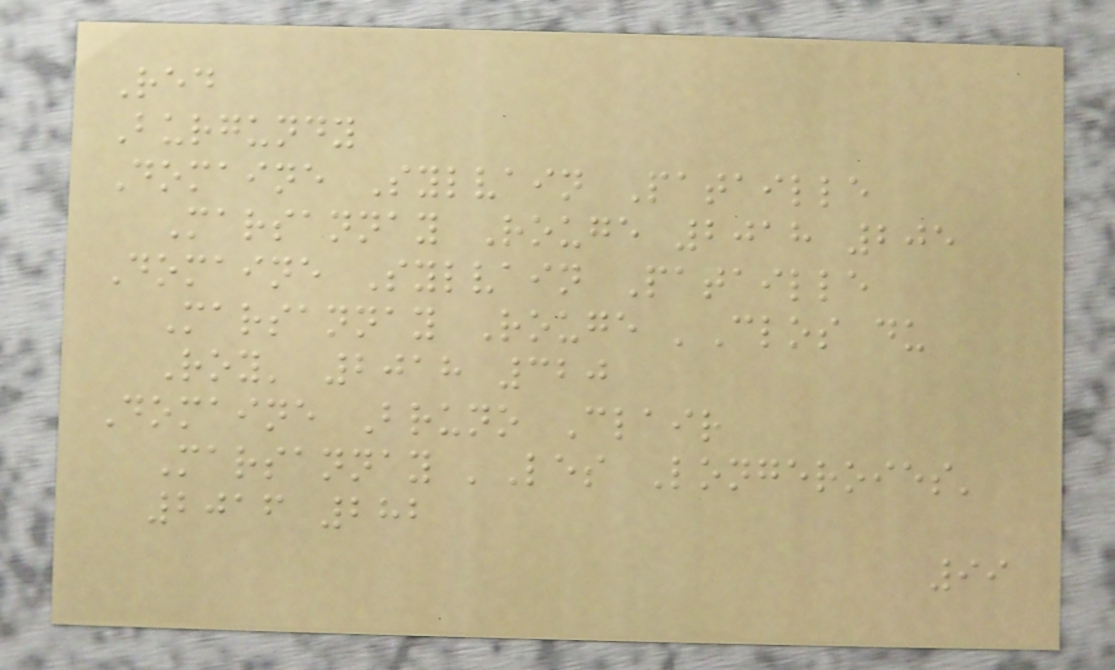Red
Burgundy
Domaine Sylvain Pataille
Marsannay Rouge 2018 205
Domaine Sylvain Pataille
Marsannay Rouge 'Clos du
Roy' 2018 320
Domaine Bruno Clair
Marsannay 'Les Longeroies'
2016 282
99
